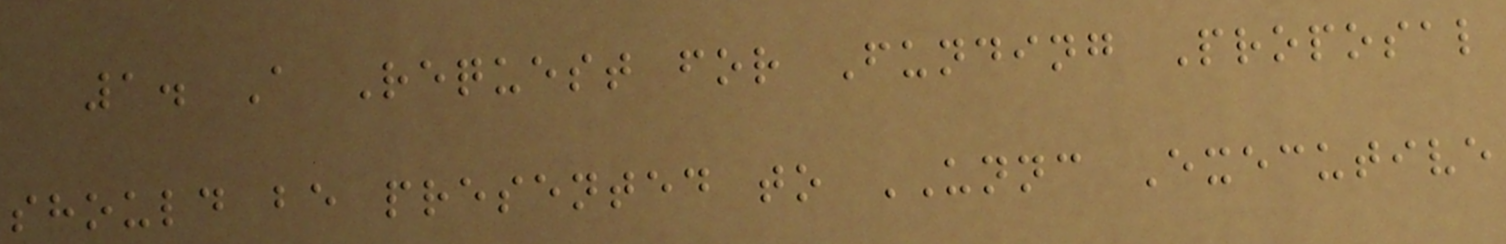1. A Request for Funding Proposal
should be presented to UNNC Executive
